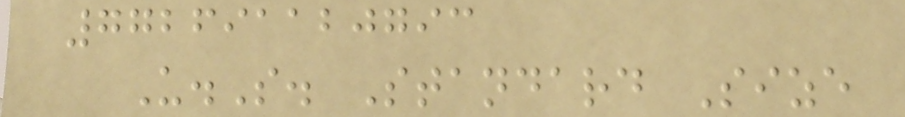772691120793
U.S. Standard Size
